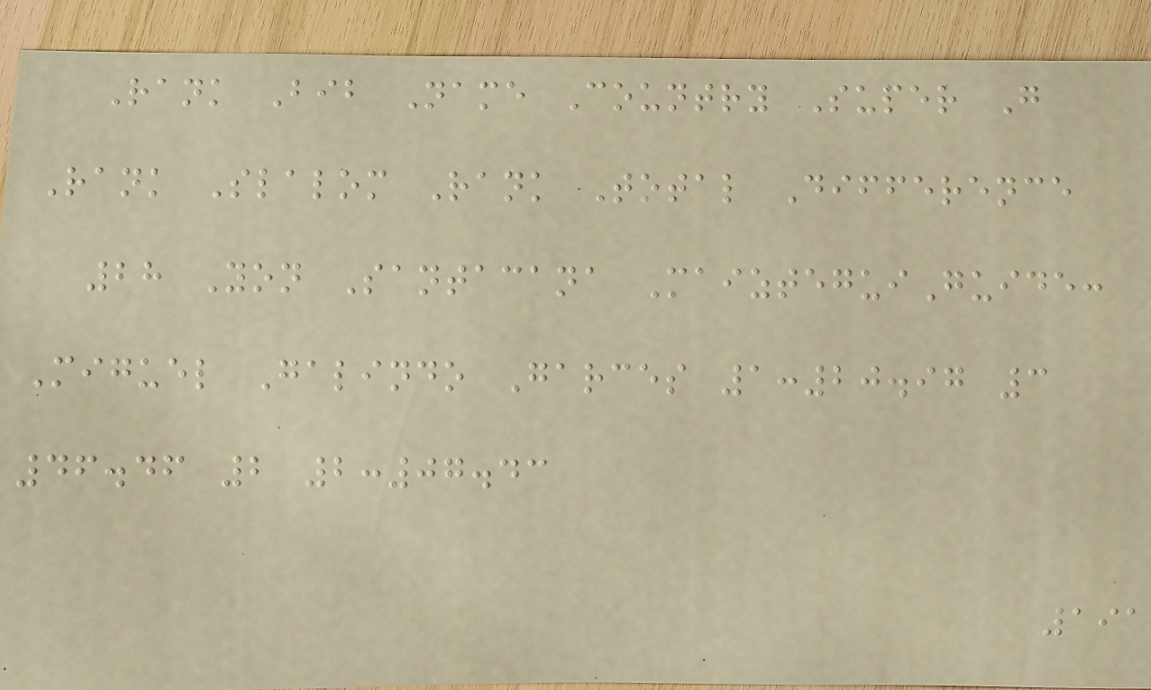Rank Bib Name Country Super G
Rank Slalom Rank Total Difference
28 Yon Santacana MaizteguiGuide:
Miguel Galindo Garces 1:20.97 3
46.46 2 2:07.43
191
